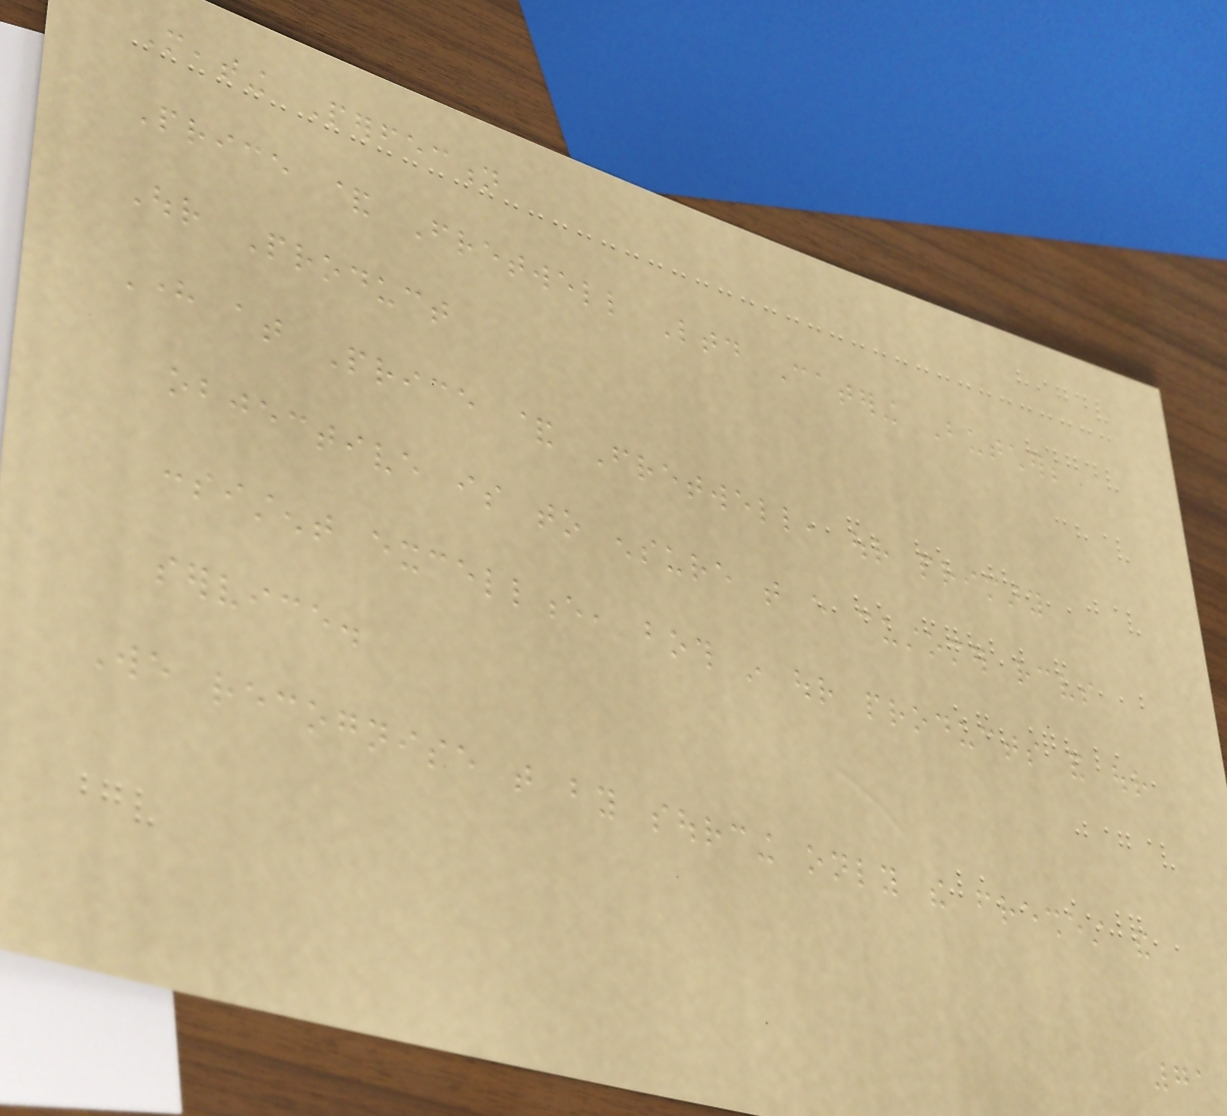Meating Perfection
Price & Fretwell Ltd Catering Butchers
Our Product
Here at Price & Fretwell, our primary
objective is to ensure that every customer receives
consistent excellence, both in our products and our
service.
We recognise that by sourcing only the freshest and
71
